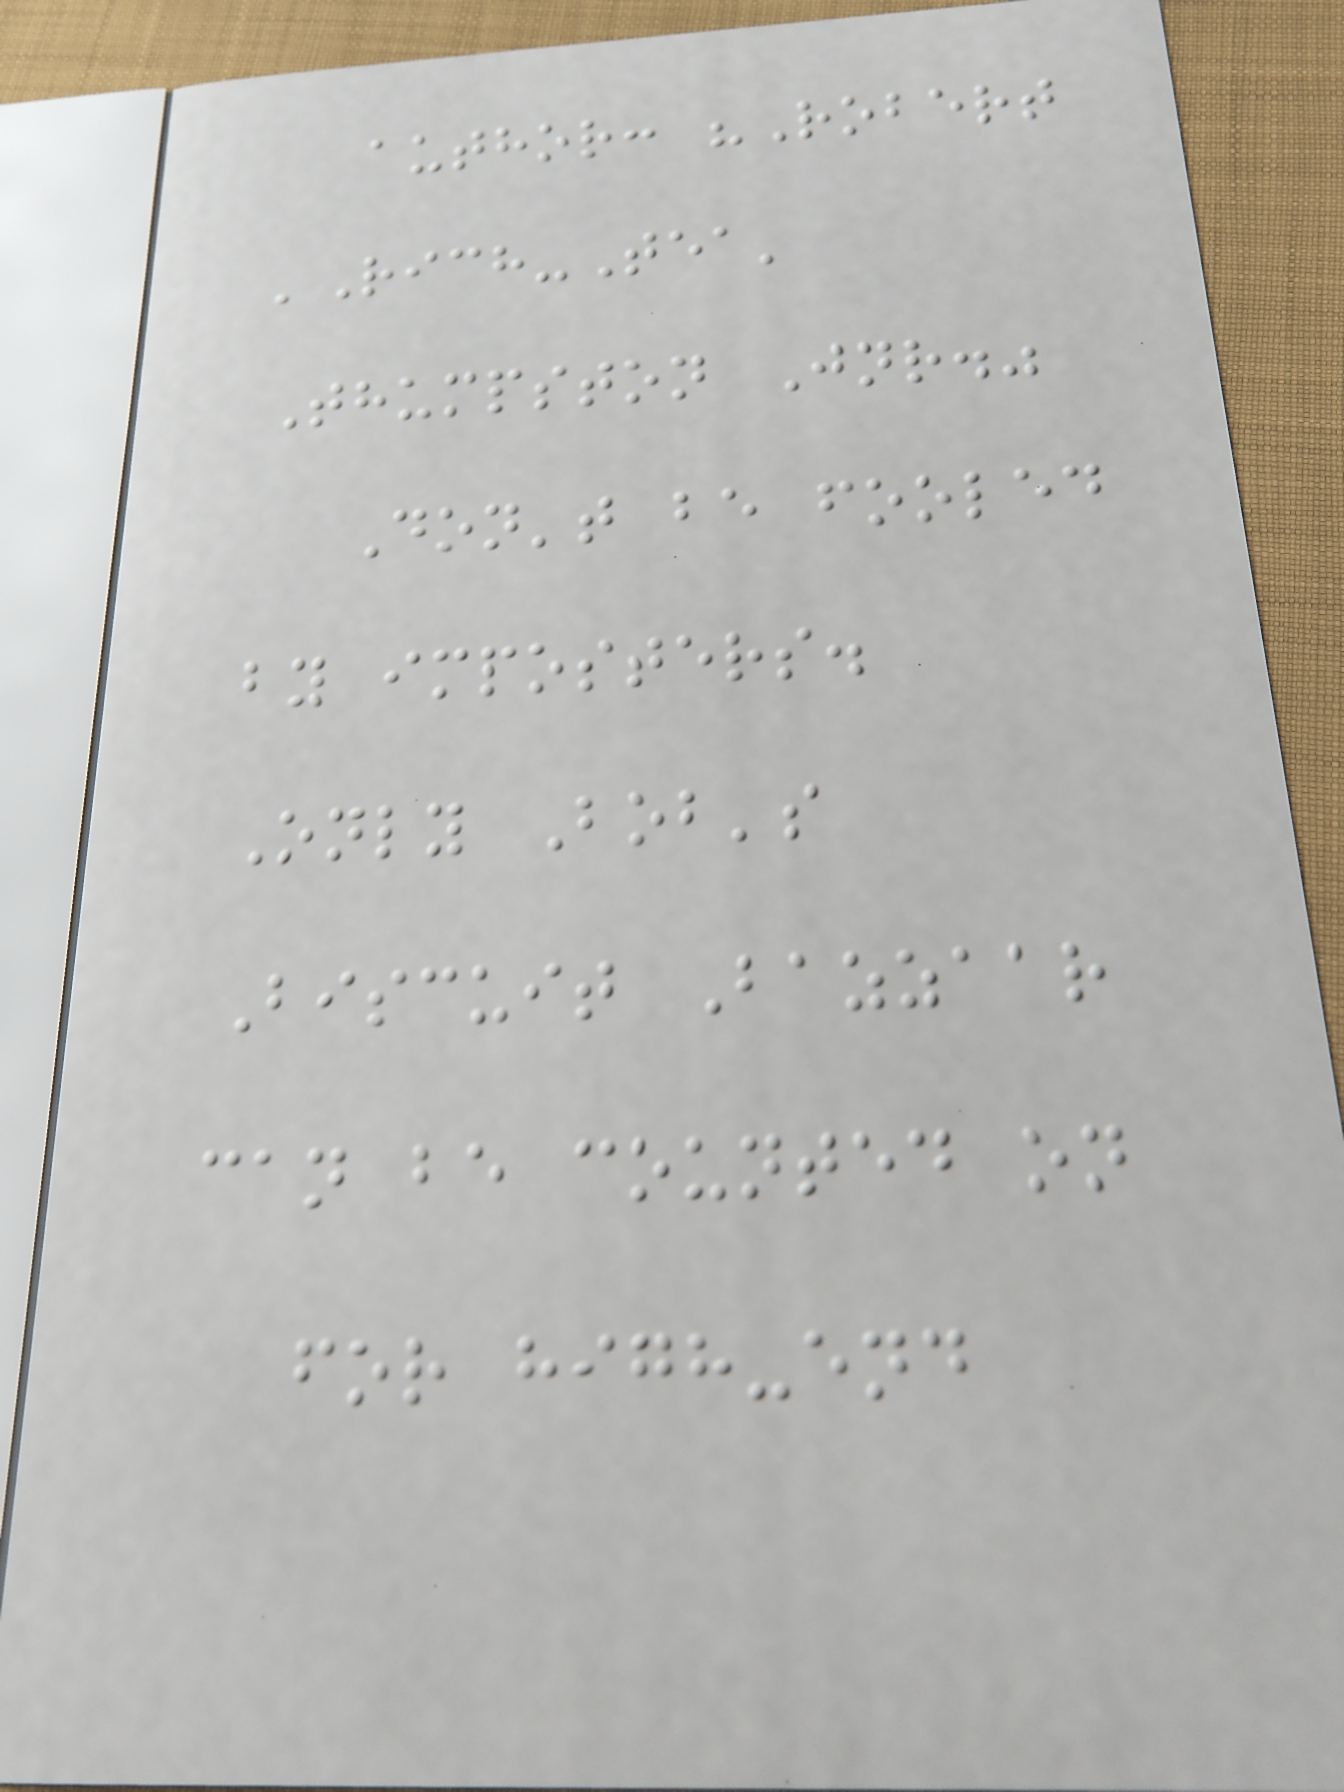author: "Robert
'Rich-Tea'
Thumpston Jnr."
Don't be fooled
by imposters.
Only Bob's
Biscuit Bazzaar
can be counted on
for high-end
